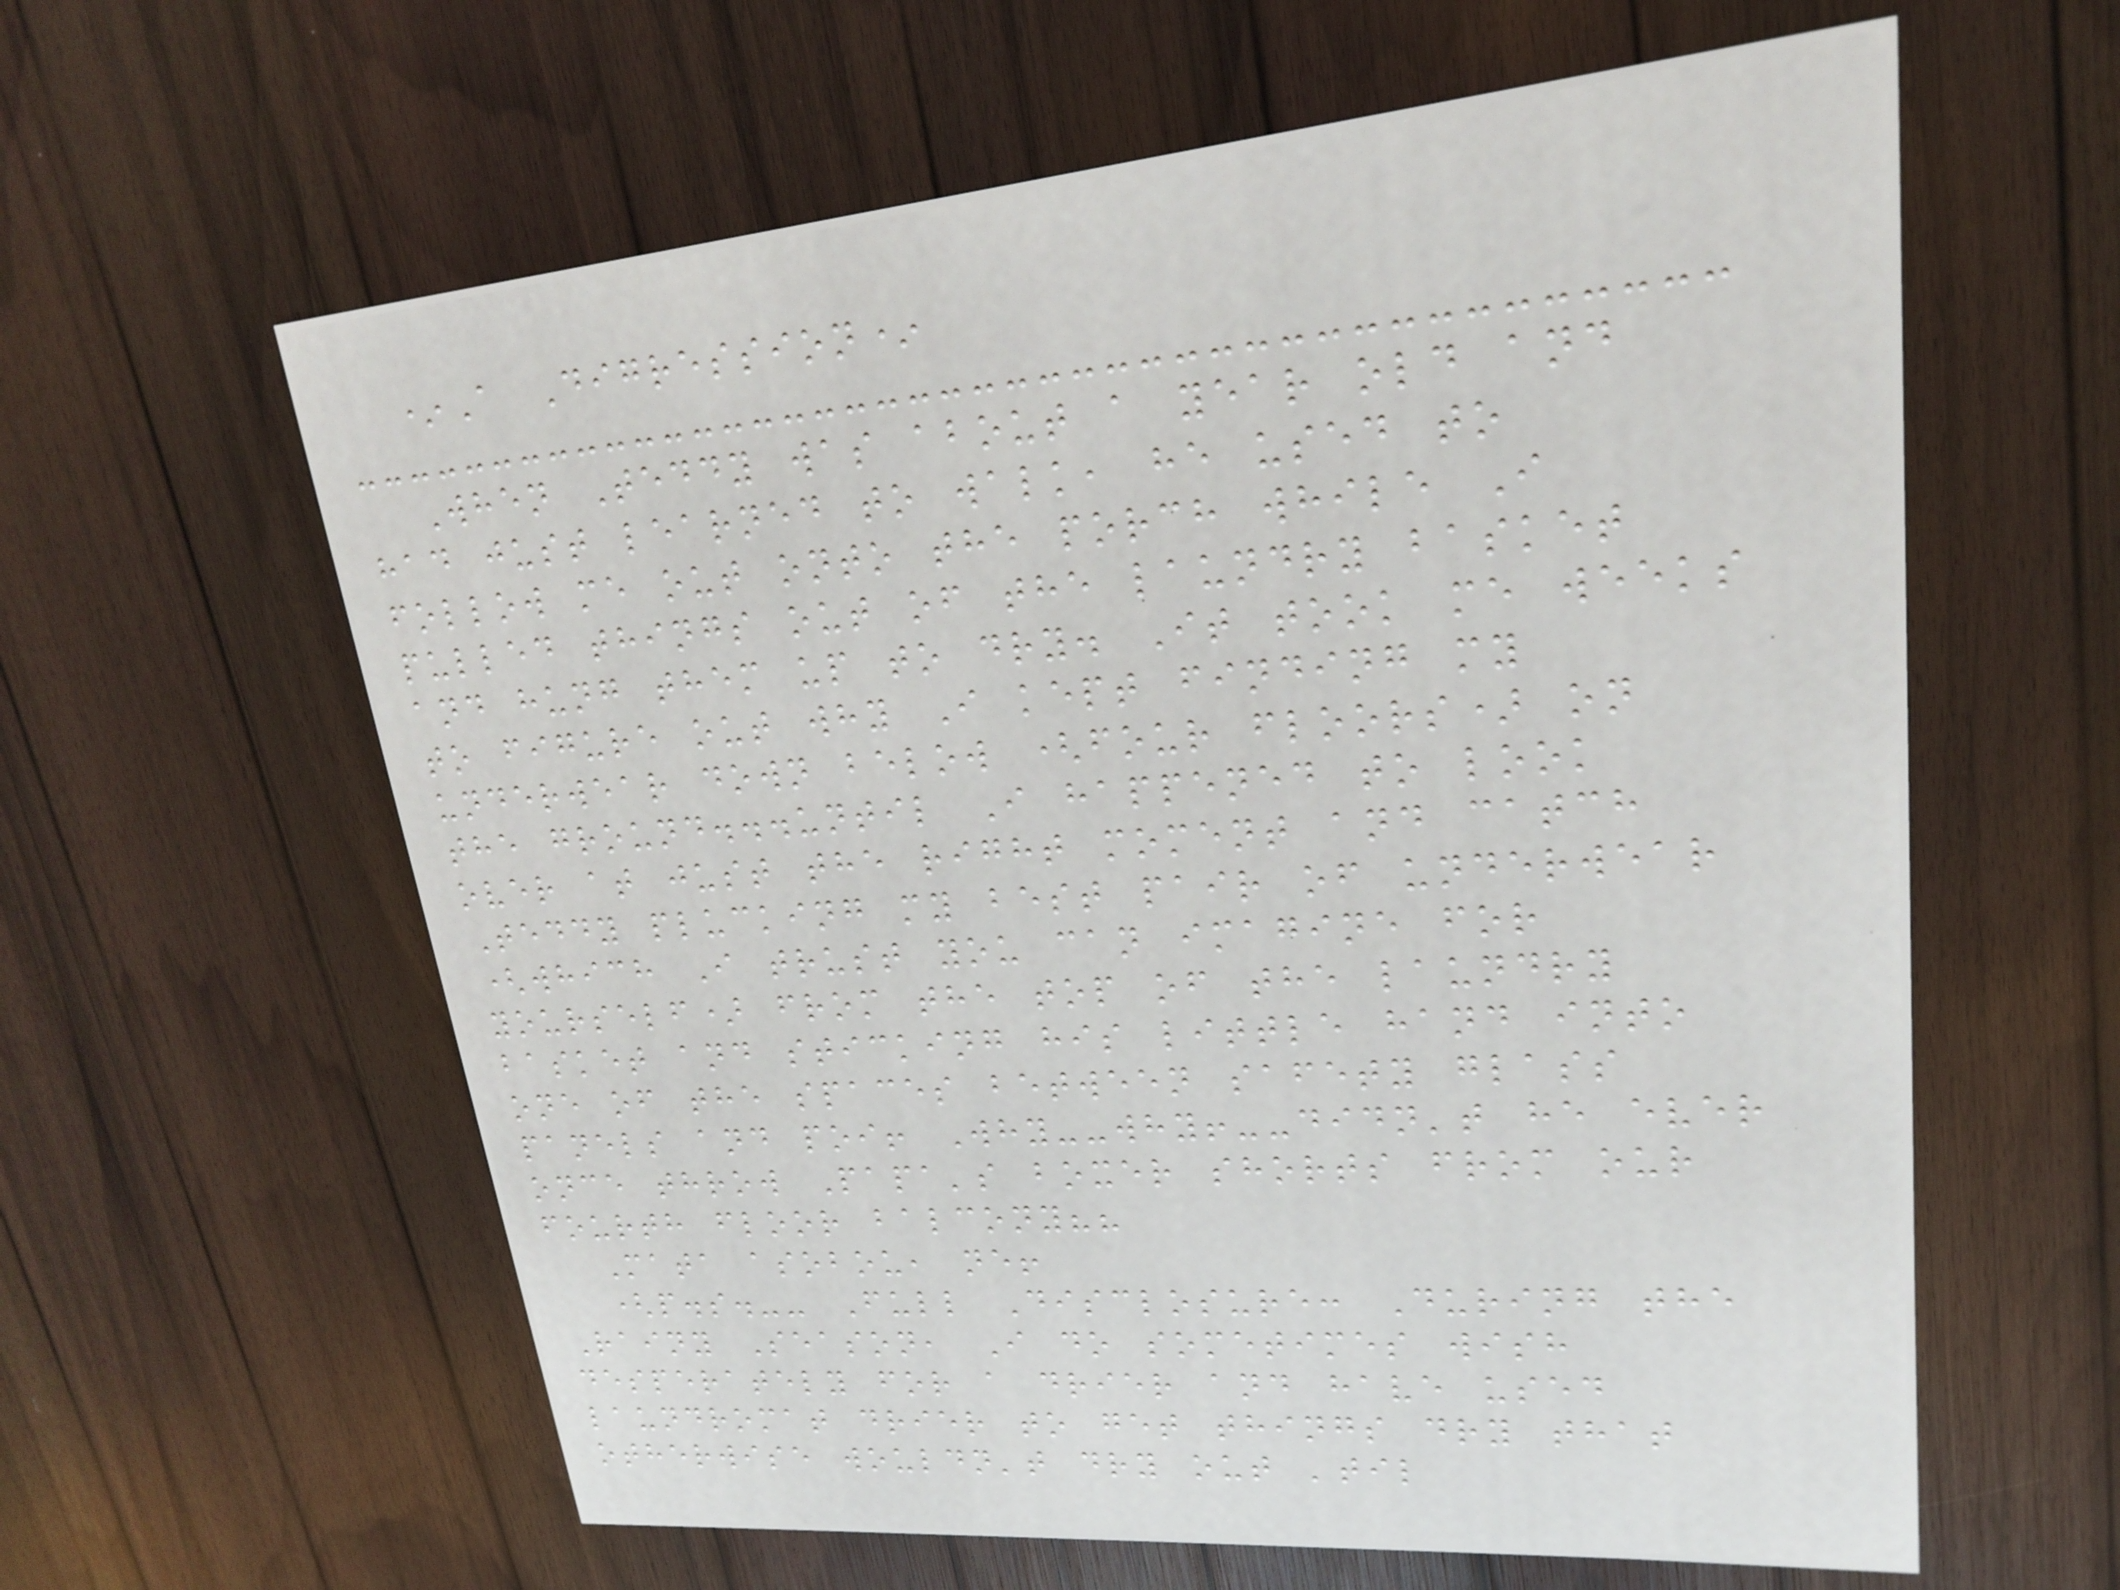*A Digression*
When Teddy was about a year old and
had just learned to walk, he used to
follow me out onto the porch while I
pulled things out of the laundry basket
and hung them up to dry. It took me weeks
to figure out why I kept finding my
underwear down below (four floors) on
the ground...until I happened to look
over at just the right moment and catch
Teddy plucking my best pair of underwear
(which I trust you can imagine for
yourself) from the top of the laundry
basket and sticking his little hand into
one of the spaces between safety glass
panels and poi! Why--why!--didn't he ever
once throw Papa's boxer shorts from our
fourth floor balcony??
Mata asobou, ne!
(p.s.-- Full Disclosure: During the
Rainy Season, I do sometimes wish
desperately for a drier and have used
laundromat drier to get things dry that
otherwise wouldn't dry out 'til
